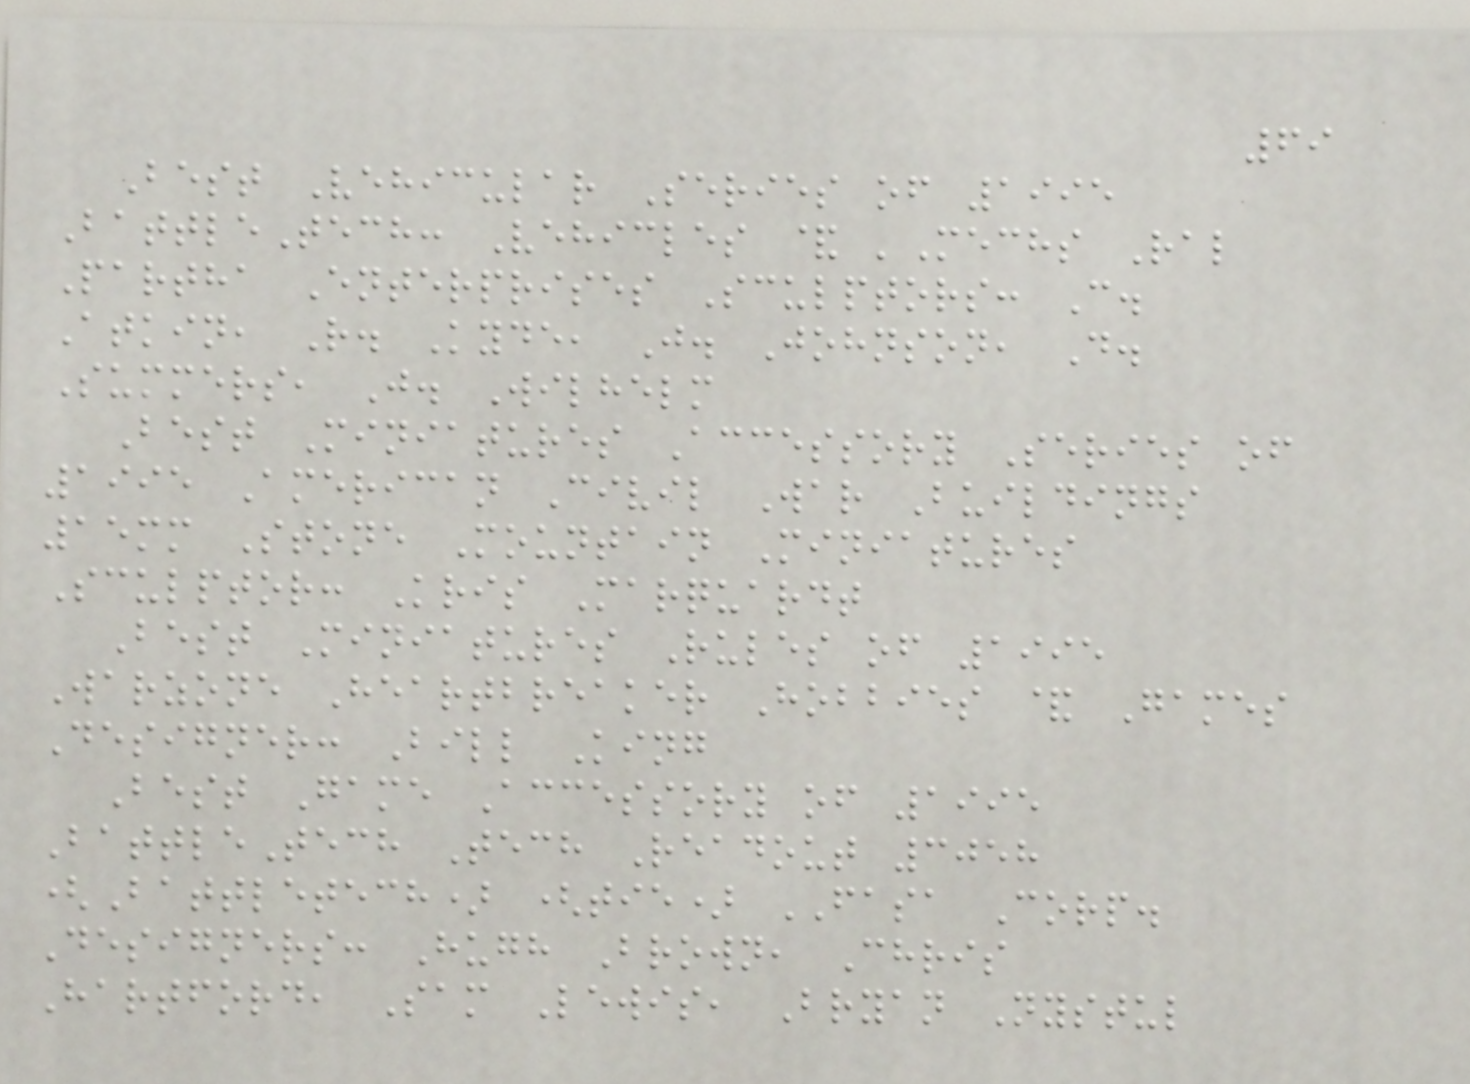69
Best Vehicular Series of 1995
BattleTech: Vehicles & 'Mechs Ral
Partha Enterprises Sculptors: C.
Atkin, R. Kyde, J. Johnson, D.
Summers, J. Wilhelm
Best Miniatures Accessory Series of
1995 American Civil War Buildings
15mm Stone Mountain Miniatures
Sculptor: Kris Marquardt
Best Miniatures Rules of 1995
Warzone Heartbreaker Hobbies & Games
Designer: Bill King
Best Game Accessory of 1995
BattleTech Tech Readout 3058
(Battletech) (tie) FASA Corp.
Designers: Hugh Brown, Chris
Hartford, Sam Lewis, Bryan Nystul
